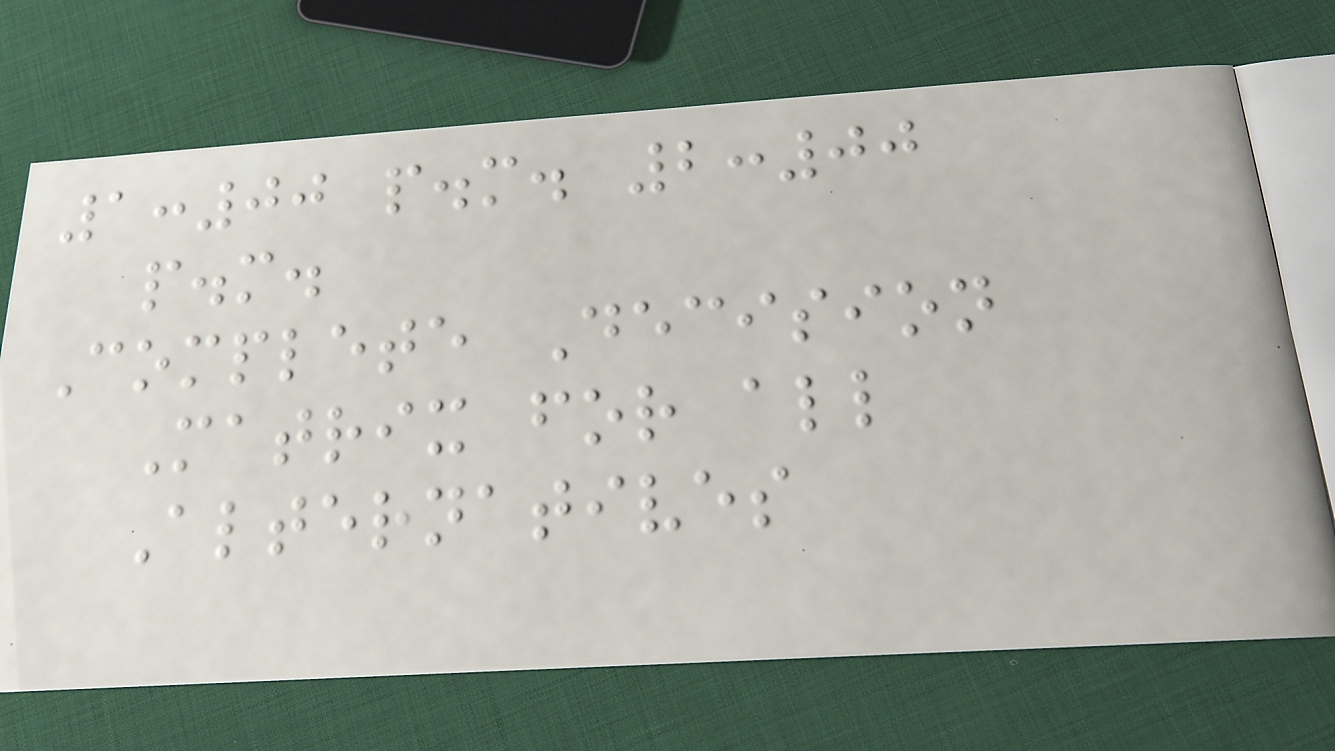1:00 p.m. 2:00
p.m.
Complete Decision
Matrix for all
Alternatives
